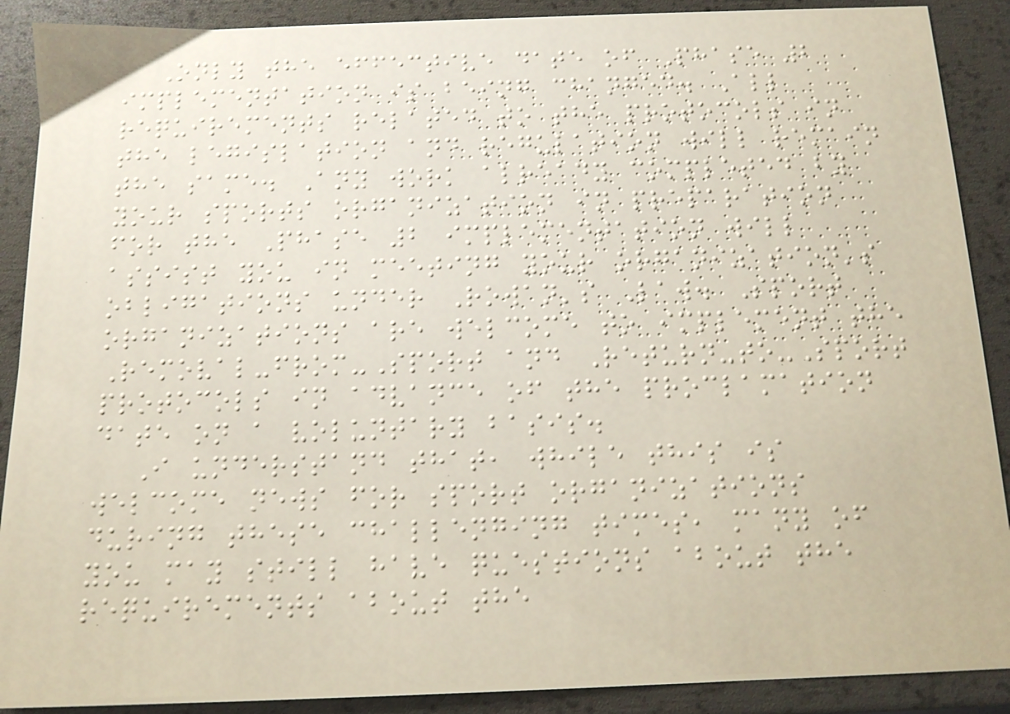Only the effective date of Phase 2
implementation is being changed. All
requirements related to the protocols in
the legislation and regulation will remain
the same. Any work already completed by
your sports organization in preparation
for the Phase 2 implementation will
assist you in meeting your organization's
obligations under Rowan's Law. Sport
organizations are welcome to implement the
Removal-from-Sport and Return-to-Sport
protocols in advance of the proclamation
date on a voluntary basis.
I understand that, while this is
welcome news for sport organizations
during these challenging times, many of
you may still have questions about the
requirements about the
